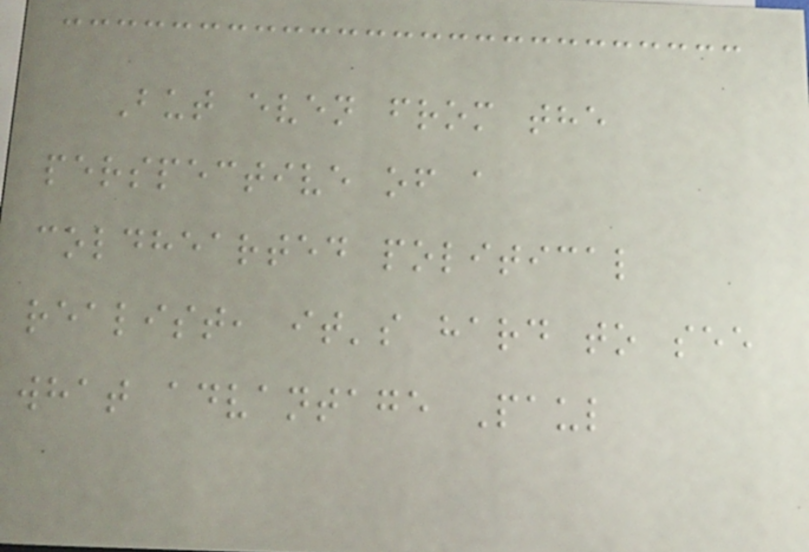But even from the
perspective of a
coldhearted political
realist, it's hard to see
what advantage Paul
